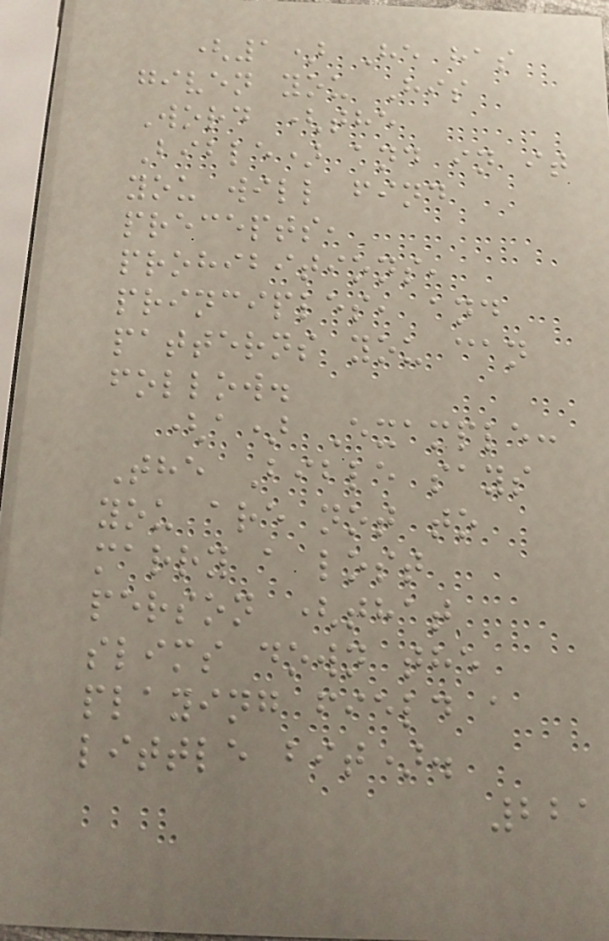(1) He has
given you His
Word (the
Bible) and in it
you will find
precepts,
prohibitions,
principles, and
patterns you can
follow.
(a) Example:
The Bible says
you are not to
marry a lost
person (that
slims down the
playing field a
little bit).
221
